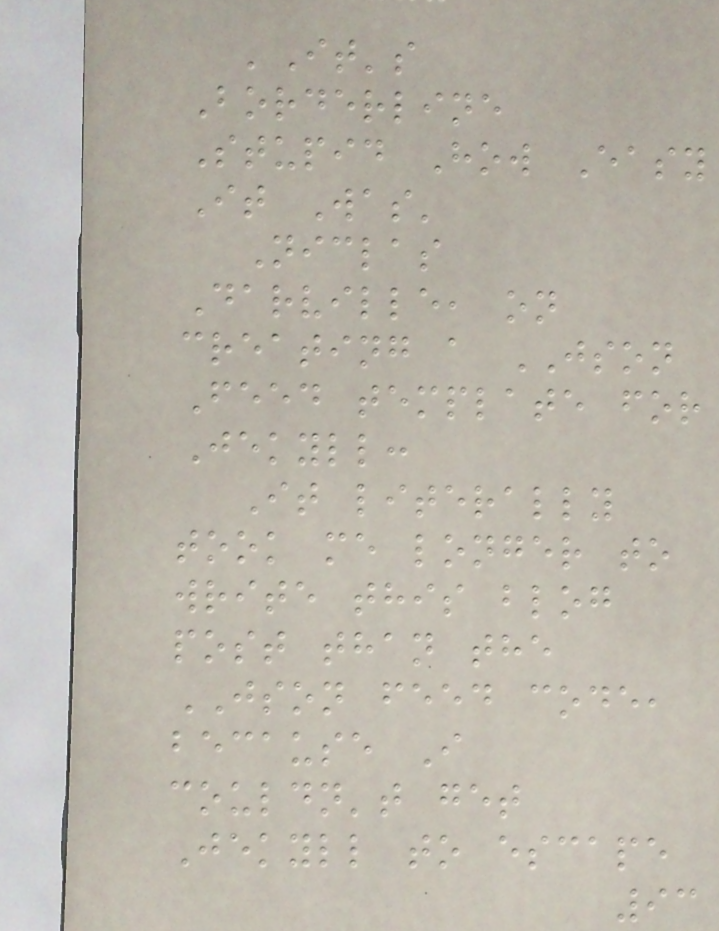'It's
Borderline
Stupid How Easy
It Was'
Niclas
Darville, on
creating a JSON
Feed template for
Jekyll:
It literally
took me longer to
write this blog
post than the
JSON feed code,
because I
couldn't get
Jekyll to escape
93
